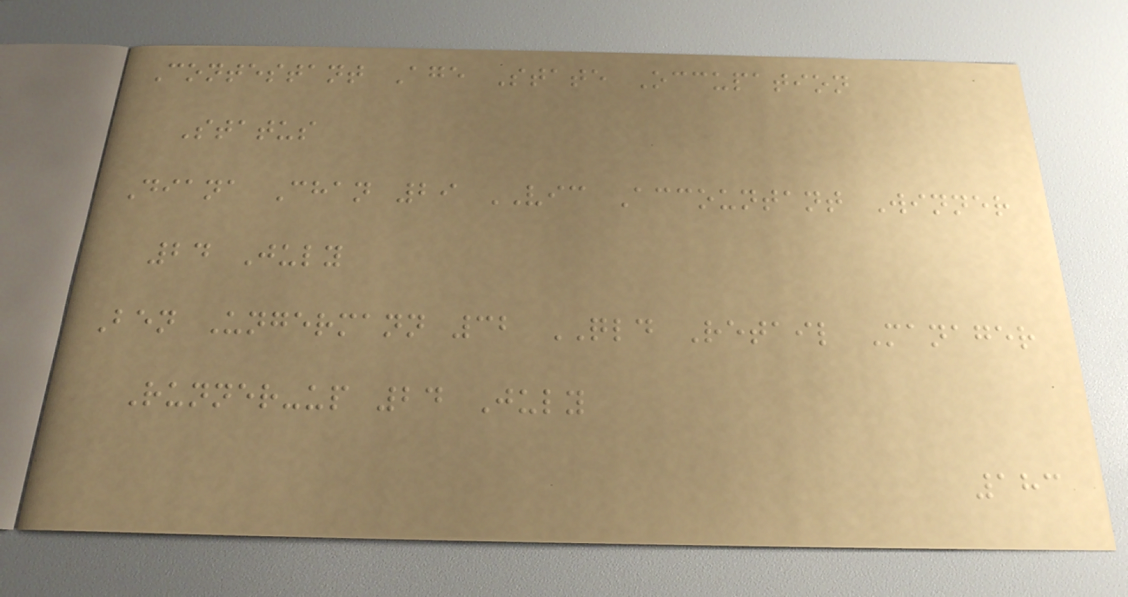Contestant Age State Occupation
Status
Diana Chan 29 VIC Accountant Winner
24 July
Ben Ungermann 32 QLD Retail Manager
Runner-up 24 July
183
